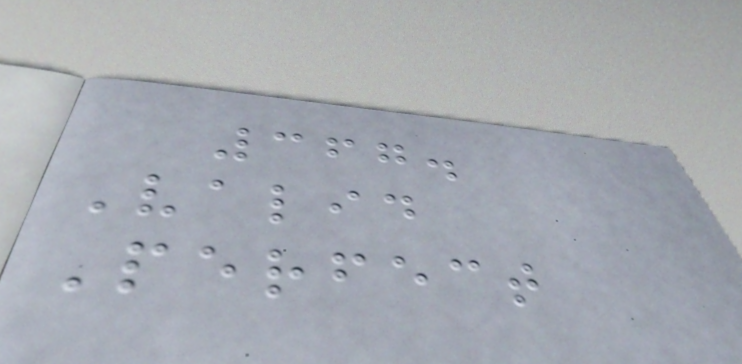367.
Valid
Perfect
